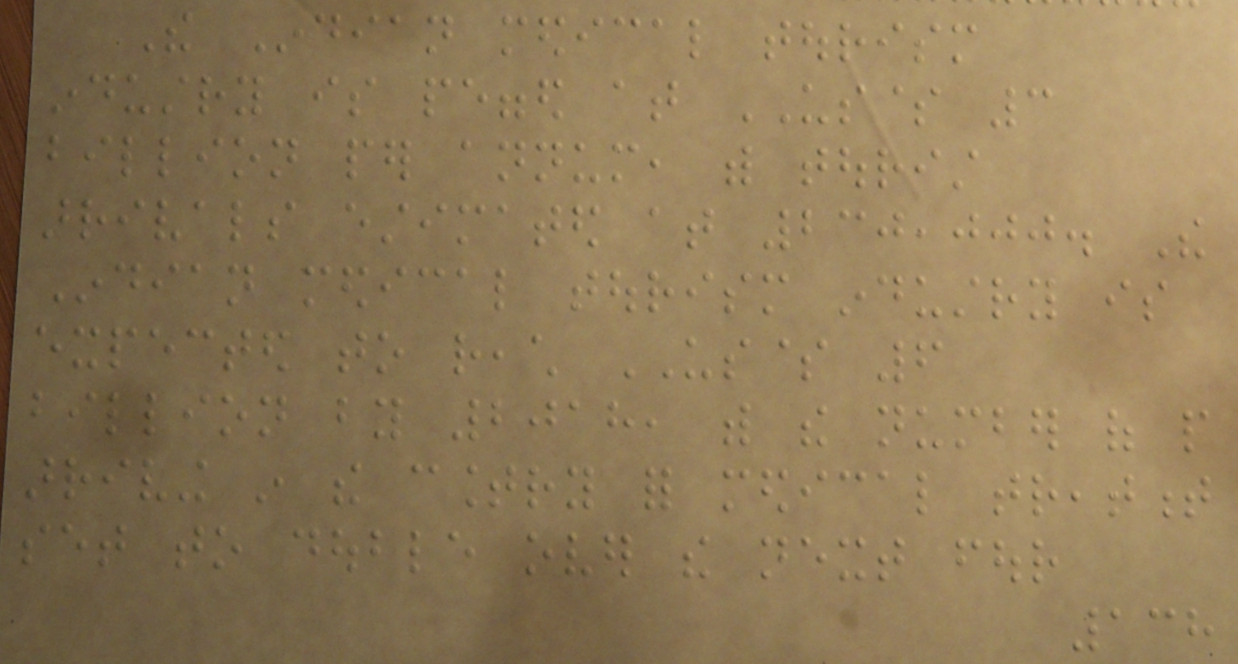The Indian medical tourism
industry is pegged at US$ 3
billion per annum, with tourist
arrivals estimated at 230,000. The
Indian medical tourism industry is
expected to reach US$ 6
billion by 2018, with the number of people
arriving in the country for medical treatment
set to double over the next four
138
